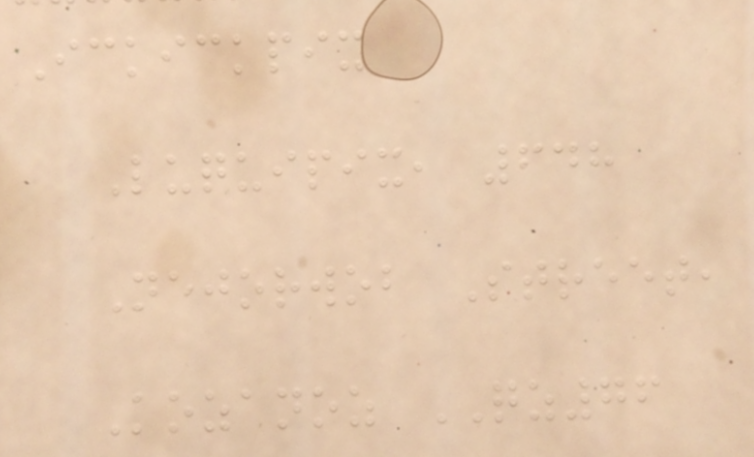Ickickpix
Luquipix, 648
Nejorwob Street,
Kozanoz QZ76
